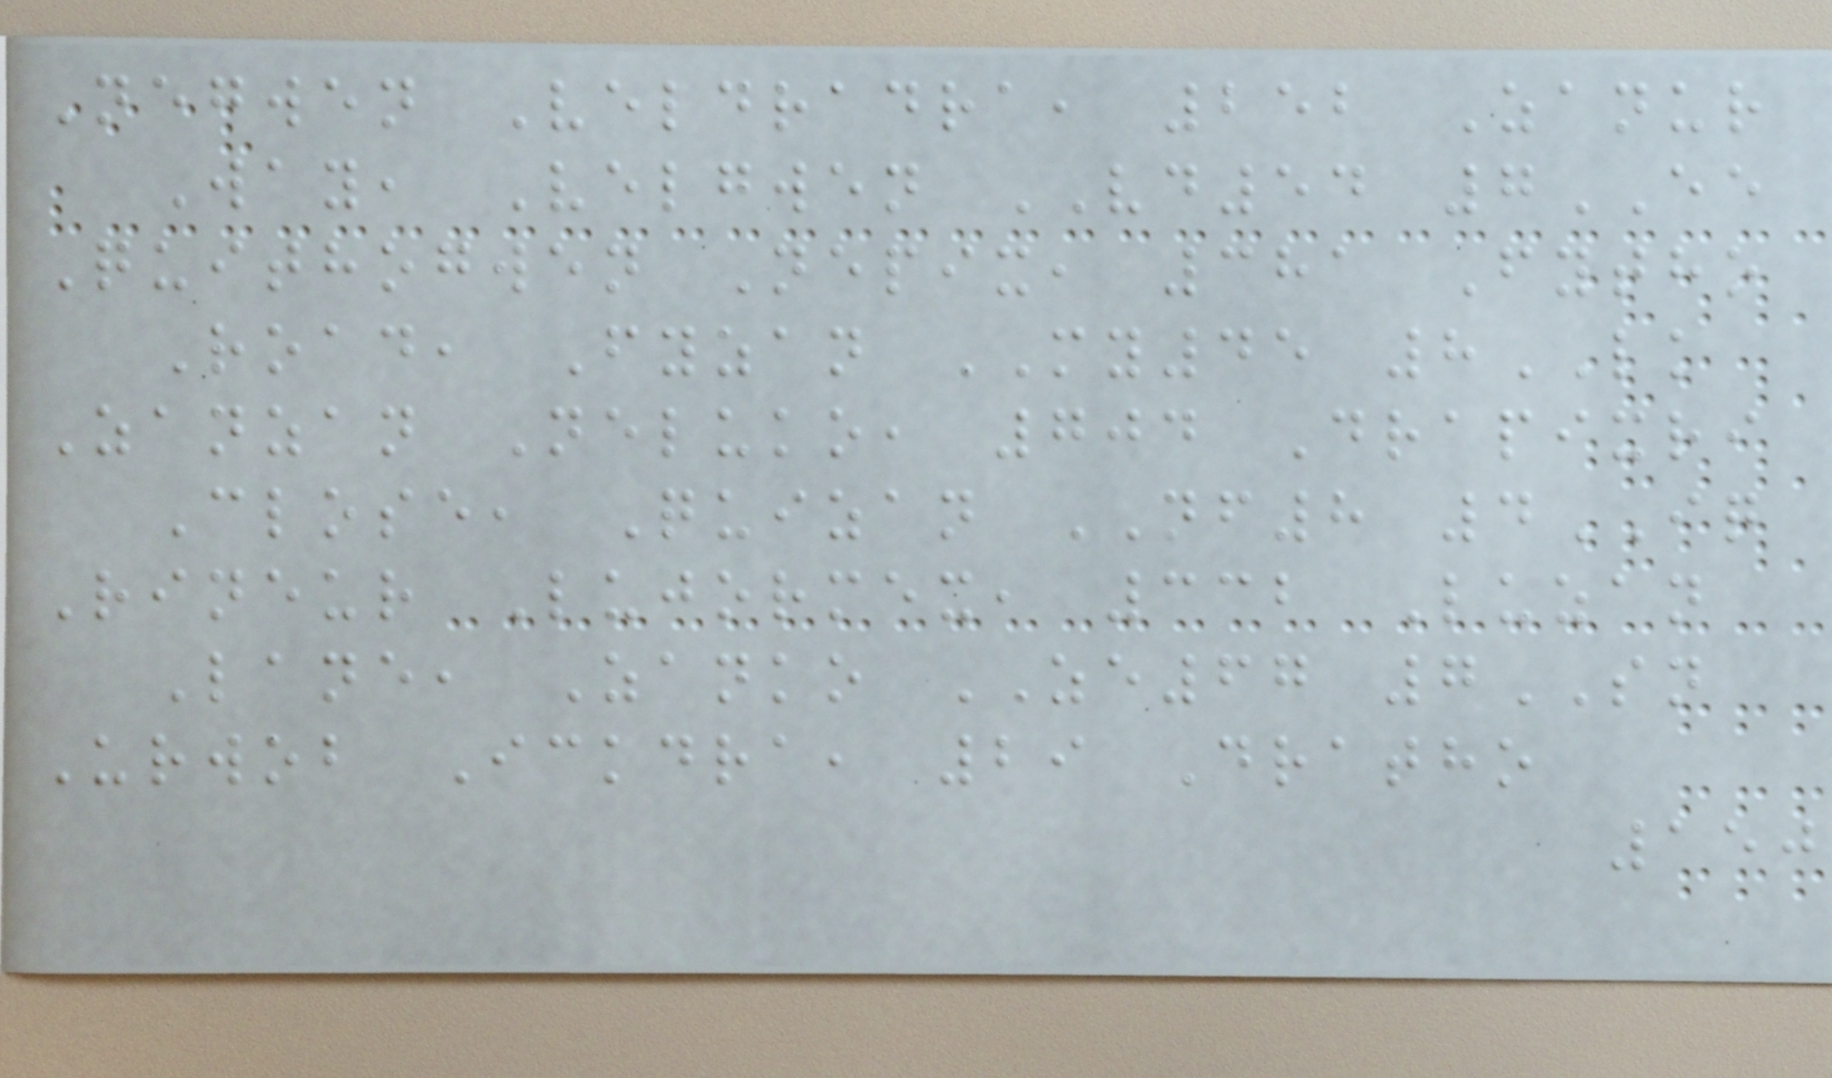Negwen Veldradra, 252 Zanur
Way, Velgwen VD54 7EE
Quithogwen Nepix, 381 Fytho
Road, Fyzan MY45 8LK
Zanzan Neluko, 704 Drapixri
Close, Quizan NF8 4IQ
Rineur Lujormex, 332 Luzan
Lane, Zanko ZE67 7SN
Urwob Ickdra, 29 Dratho
150
